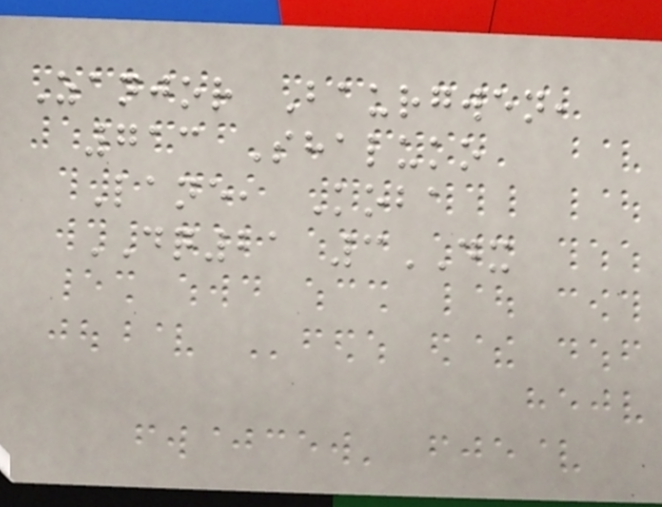Zanjor Baurgwen,
713 Shaluko
Lane, Koba
DQ21 3DX
